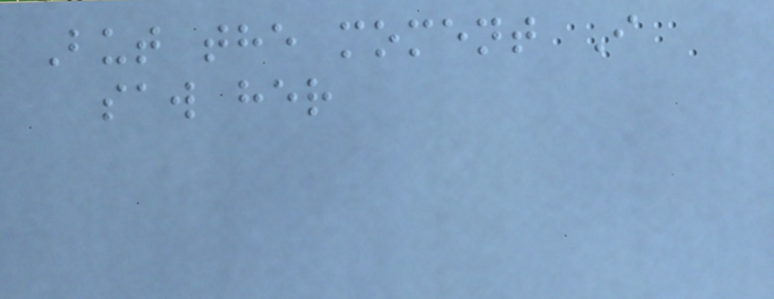But the moment I
saw her
